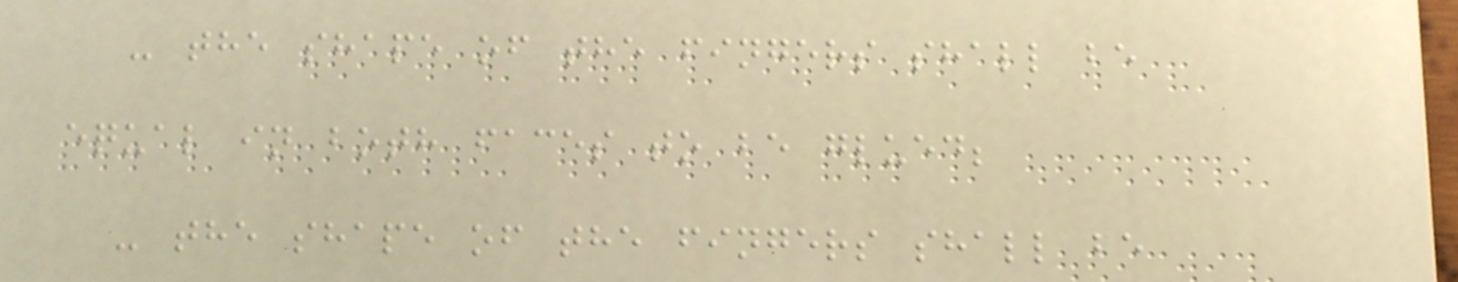- the shape of the fingers shall be
equal in both faces to be glued;
- the shape of the fingers shall be
